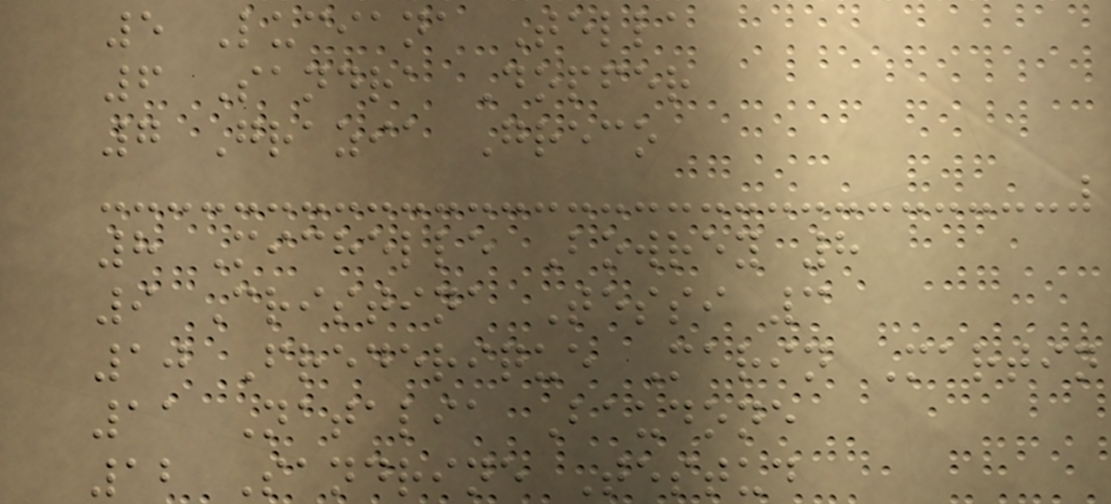5 Luciana Tella
6 Sandra Dopfer
7 Grazia Greco
8 Michelle Bowrey 8
9 Cristina Tessi 3
10 Frederique Marin Martin
11 Natalia Baudone
12 Sandrine Testud
